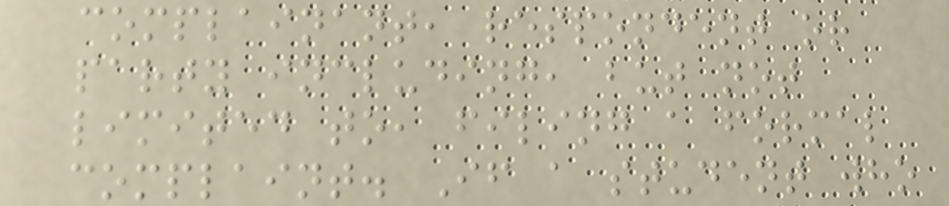complainant, respondent or
party including, but not
limited to, filing a formal
complaint. If a student who
